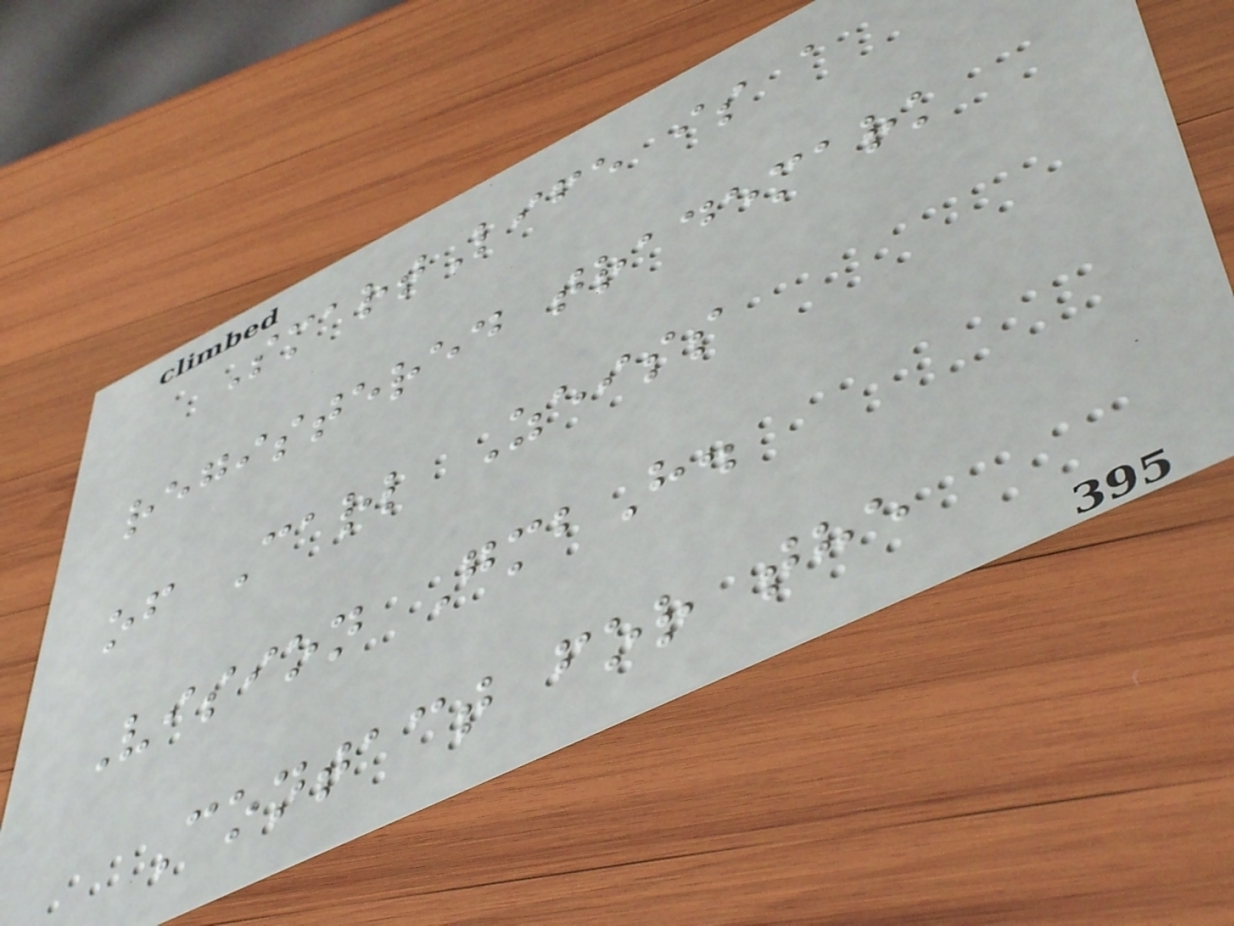SmartLife is a
registered trademark
of Carl Zeiss
Vision GmbH.
Contact for the
